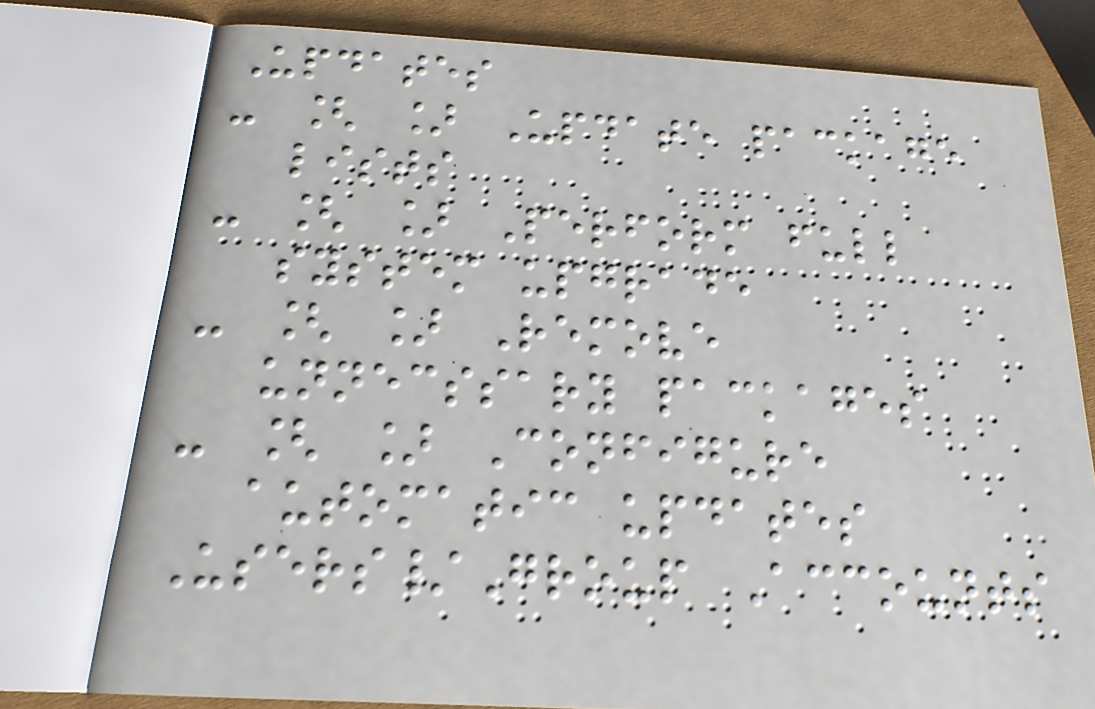Updates
- [ ] Update package
lists
- [ ] Perform full
system upgrade
- [ ] Remove
unnecssary packages
- [ ] Configure
automatic updates
Users/Group Accounts
